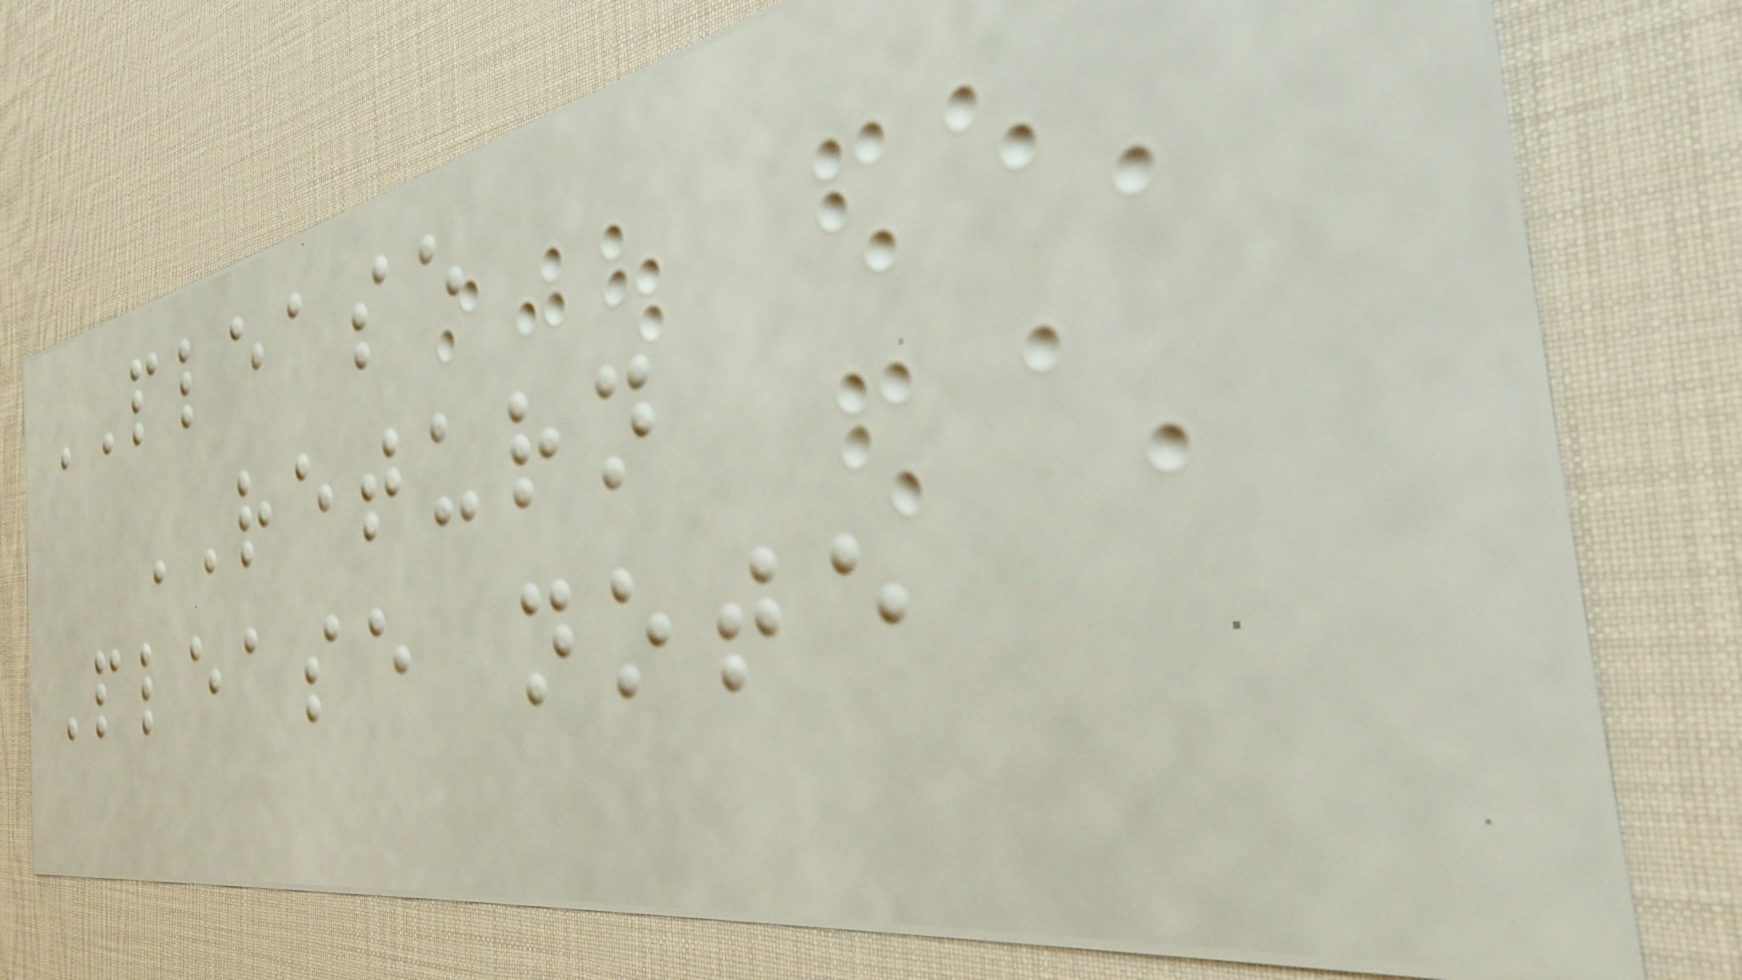PLEASE
RETURN
Please note
